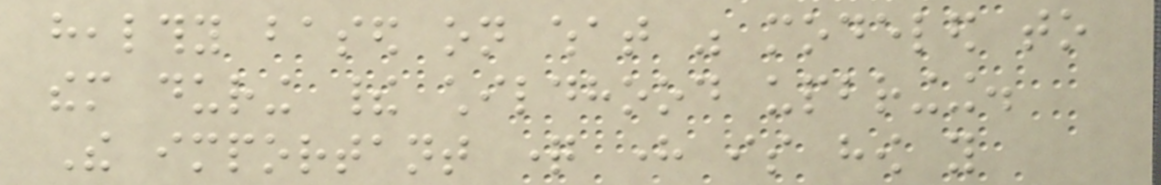healthy based on what was modeled to
them during their childhood upbringing.
The important question here is how you
